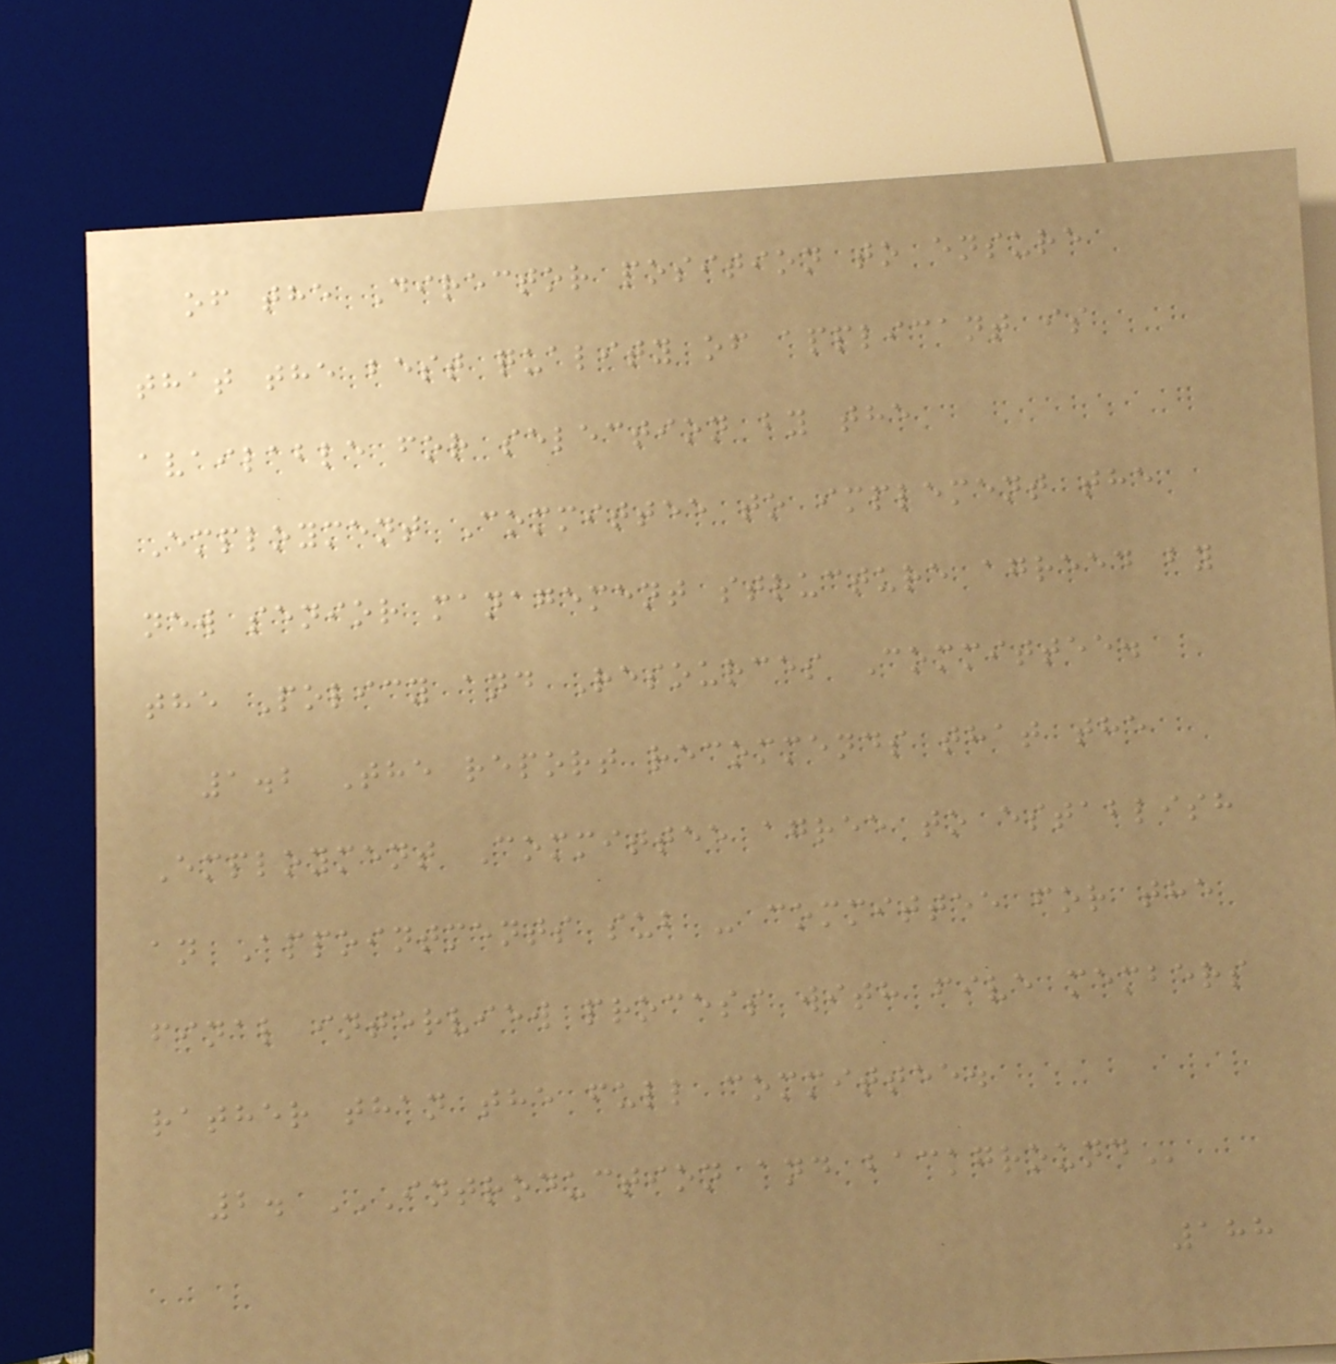of the Director position to ensure
that the best quality of applicant is
available for selection by the
Employment Committee to implement the
new senior management structure agreed by
the Policy and Resources Committee.
1.2 The report recommends that the
Employment Committee agree to establish
an Appointments sub - committee for the
final interview process with five members
rather than the full committee.
2. INTRODUCTION AND BACKGROUND
188
